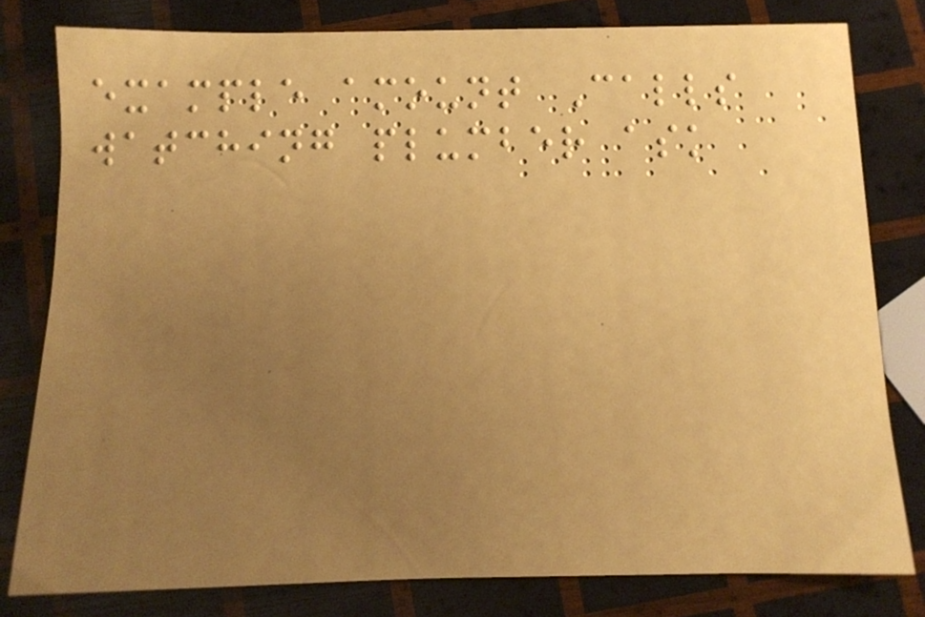example amount Calls
watching plumber ask
